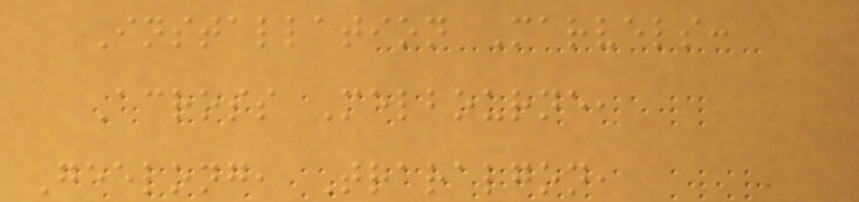Installation Marvels:
Across Melbourne,
Geelong, Traralgon,
